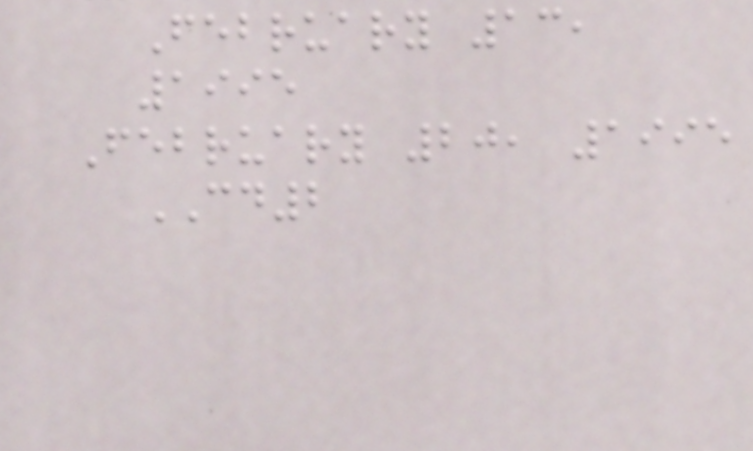February 13,
1995
February 20, 1995
CD2
